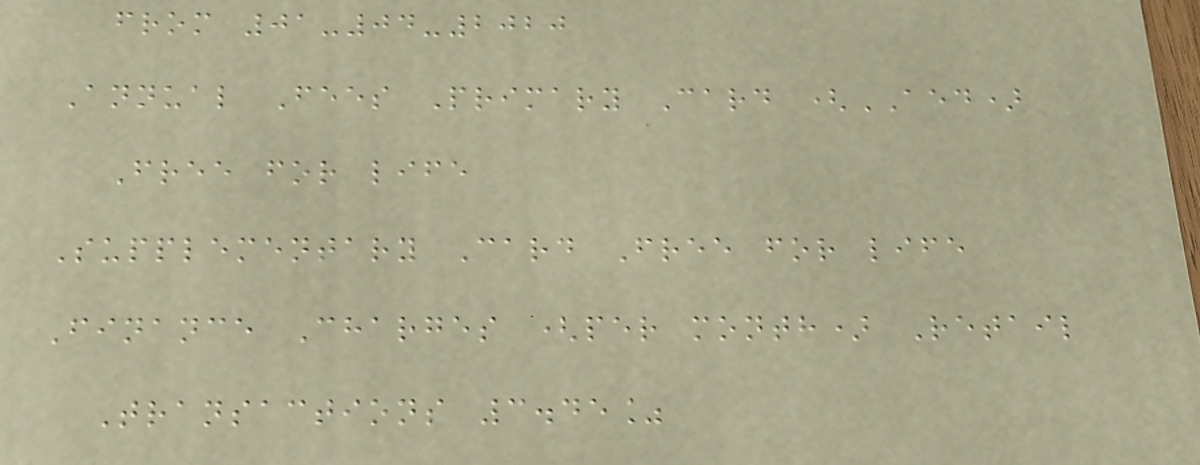from 01-04-2020
Annual Fees Primary Card (AED)
Free for life
Supplementary Card Free for life
Finance Charges (per month) Retail
Transactions 3.45%
